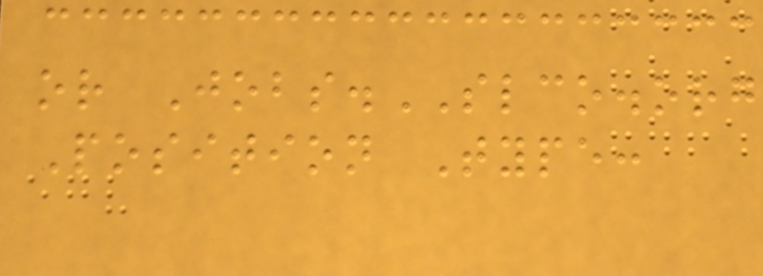or Jobs.SLCO.org
Position Type:
